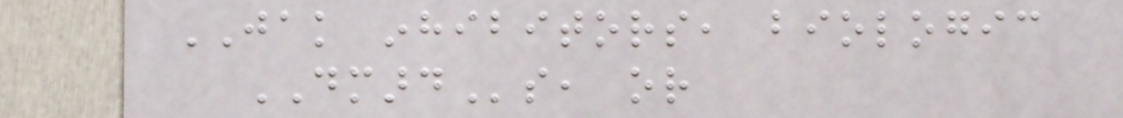JAK inhibitors, biologic
DMARDs, or
